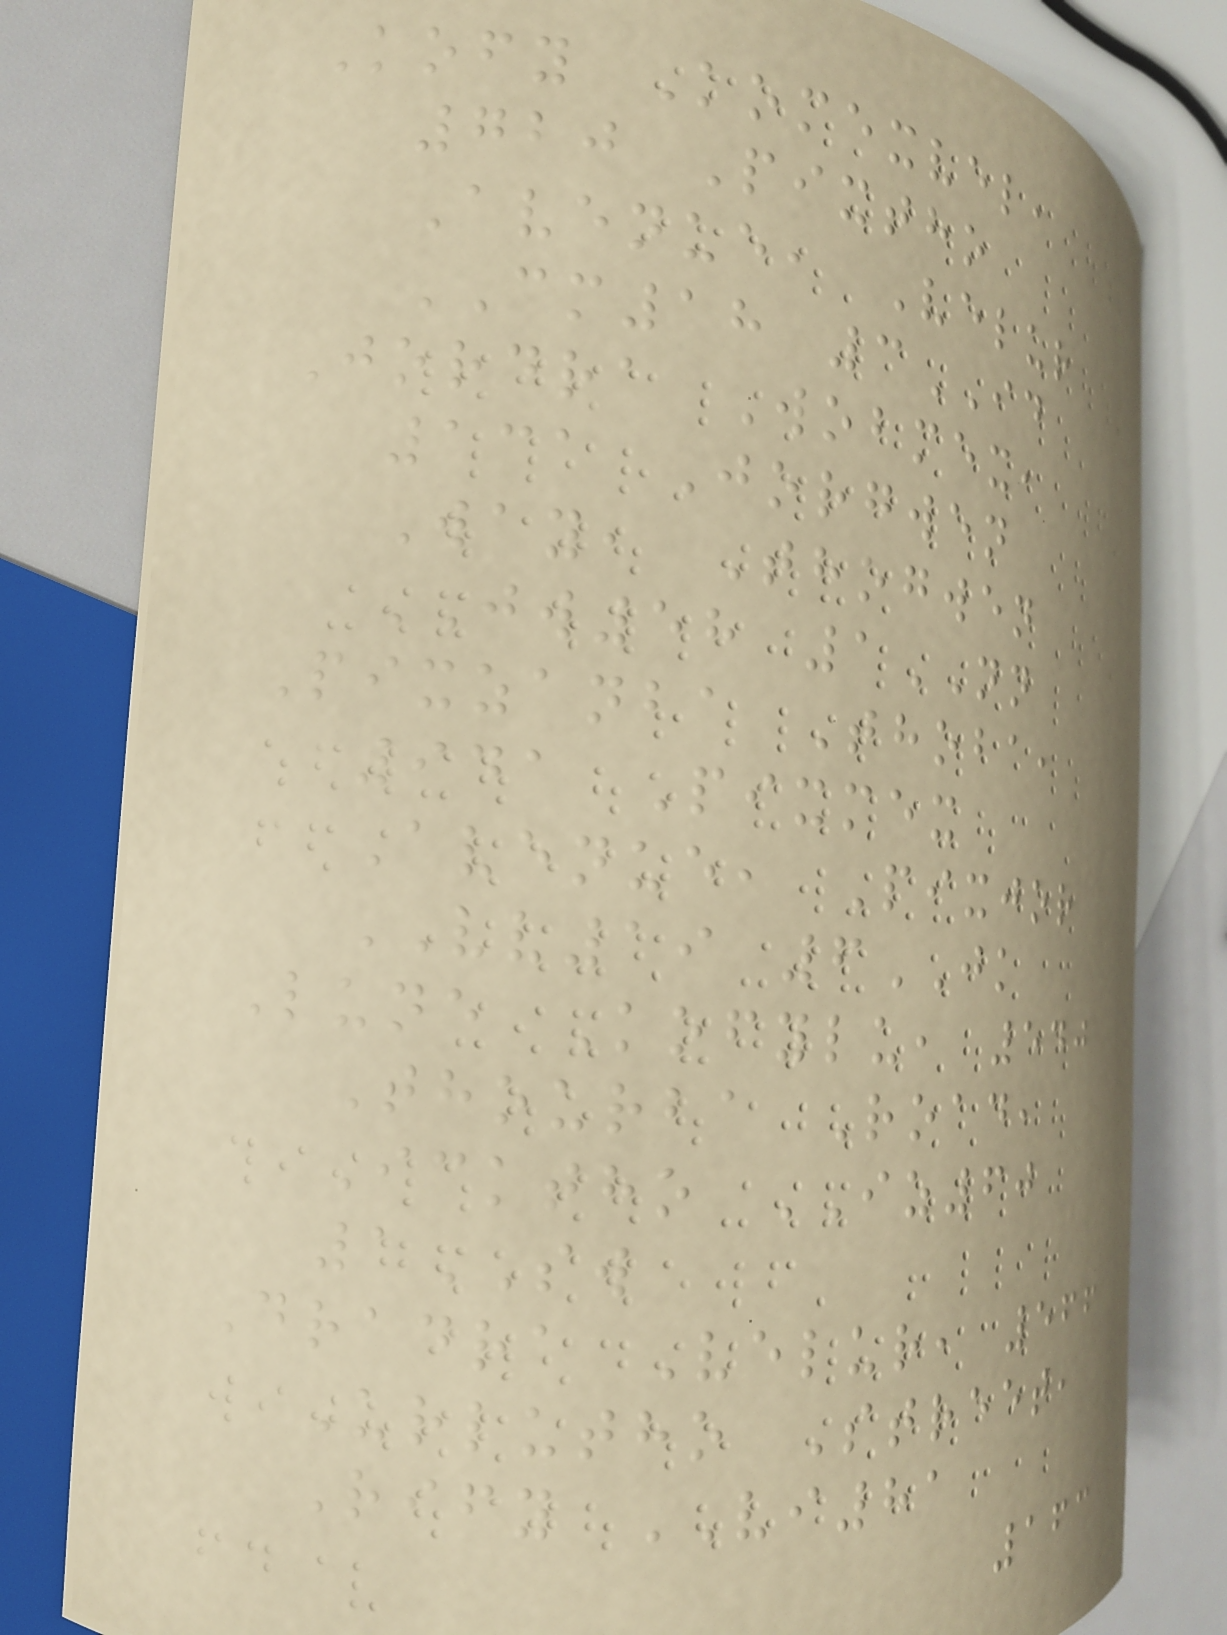Kofy Komexvel,
720 Pixtho
Avenue, Velur
CM18 3ID
Jordra Wobmex,
131 Jorgwen
Way, Thogwen
JW58 1NN
Pixzanba Thoba,
941 Pixmex
Avenue, Pixjor
VV19 6JK
Lune Kofylu, 540
Thourba Road,
Icktho IZ60
1SW
Dradra Velur, 566
Urlutho Street,
Rify VI81
163
